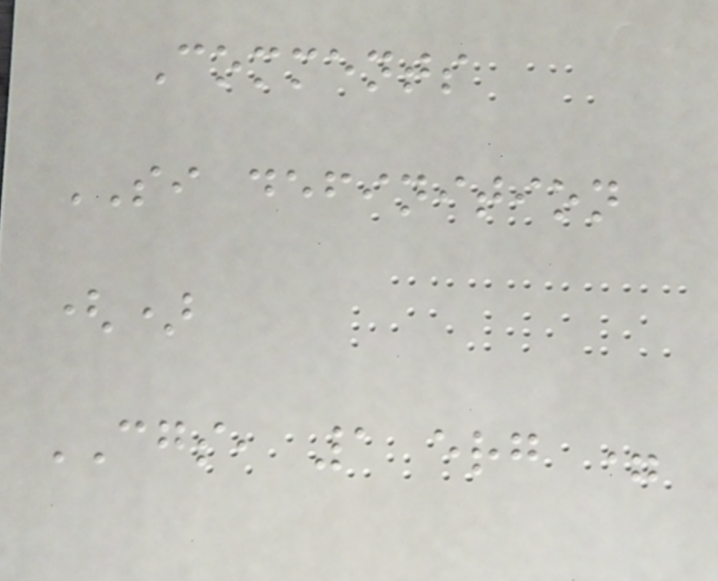Comments
SI definition
()
CGS, 1 erg =
